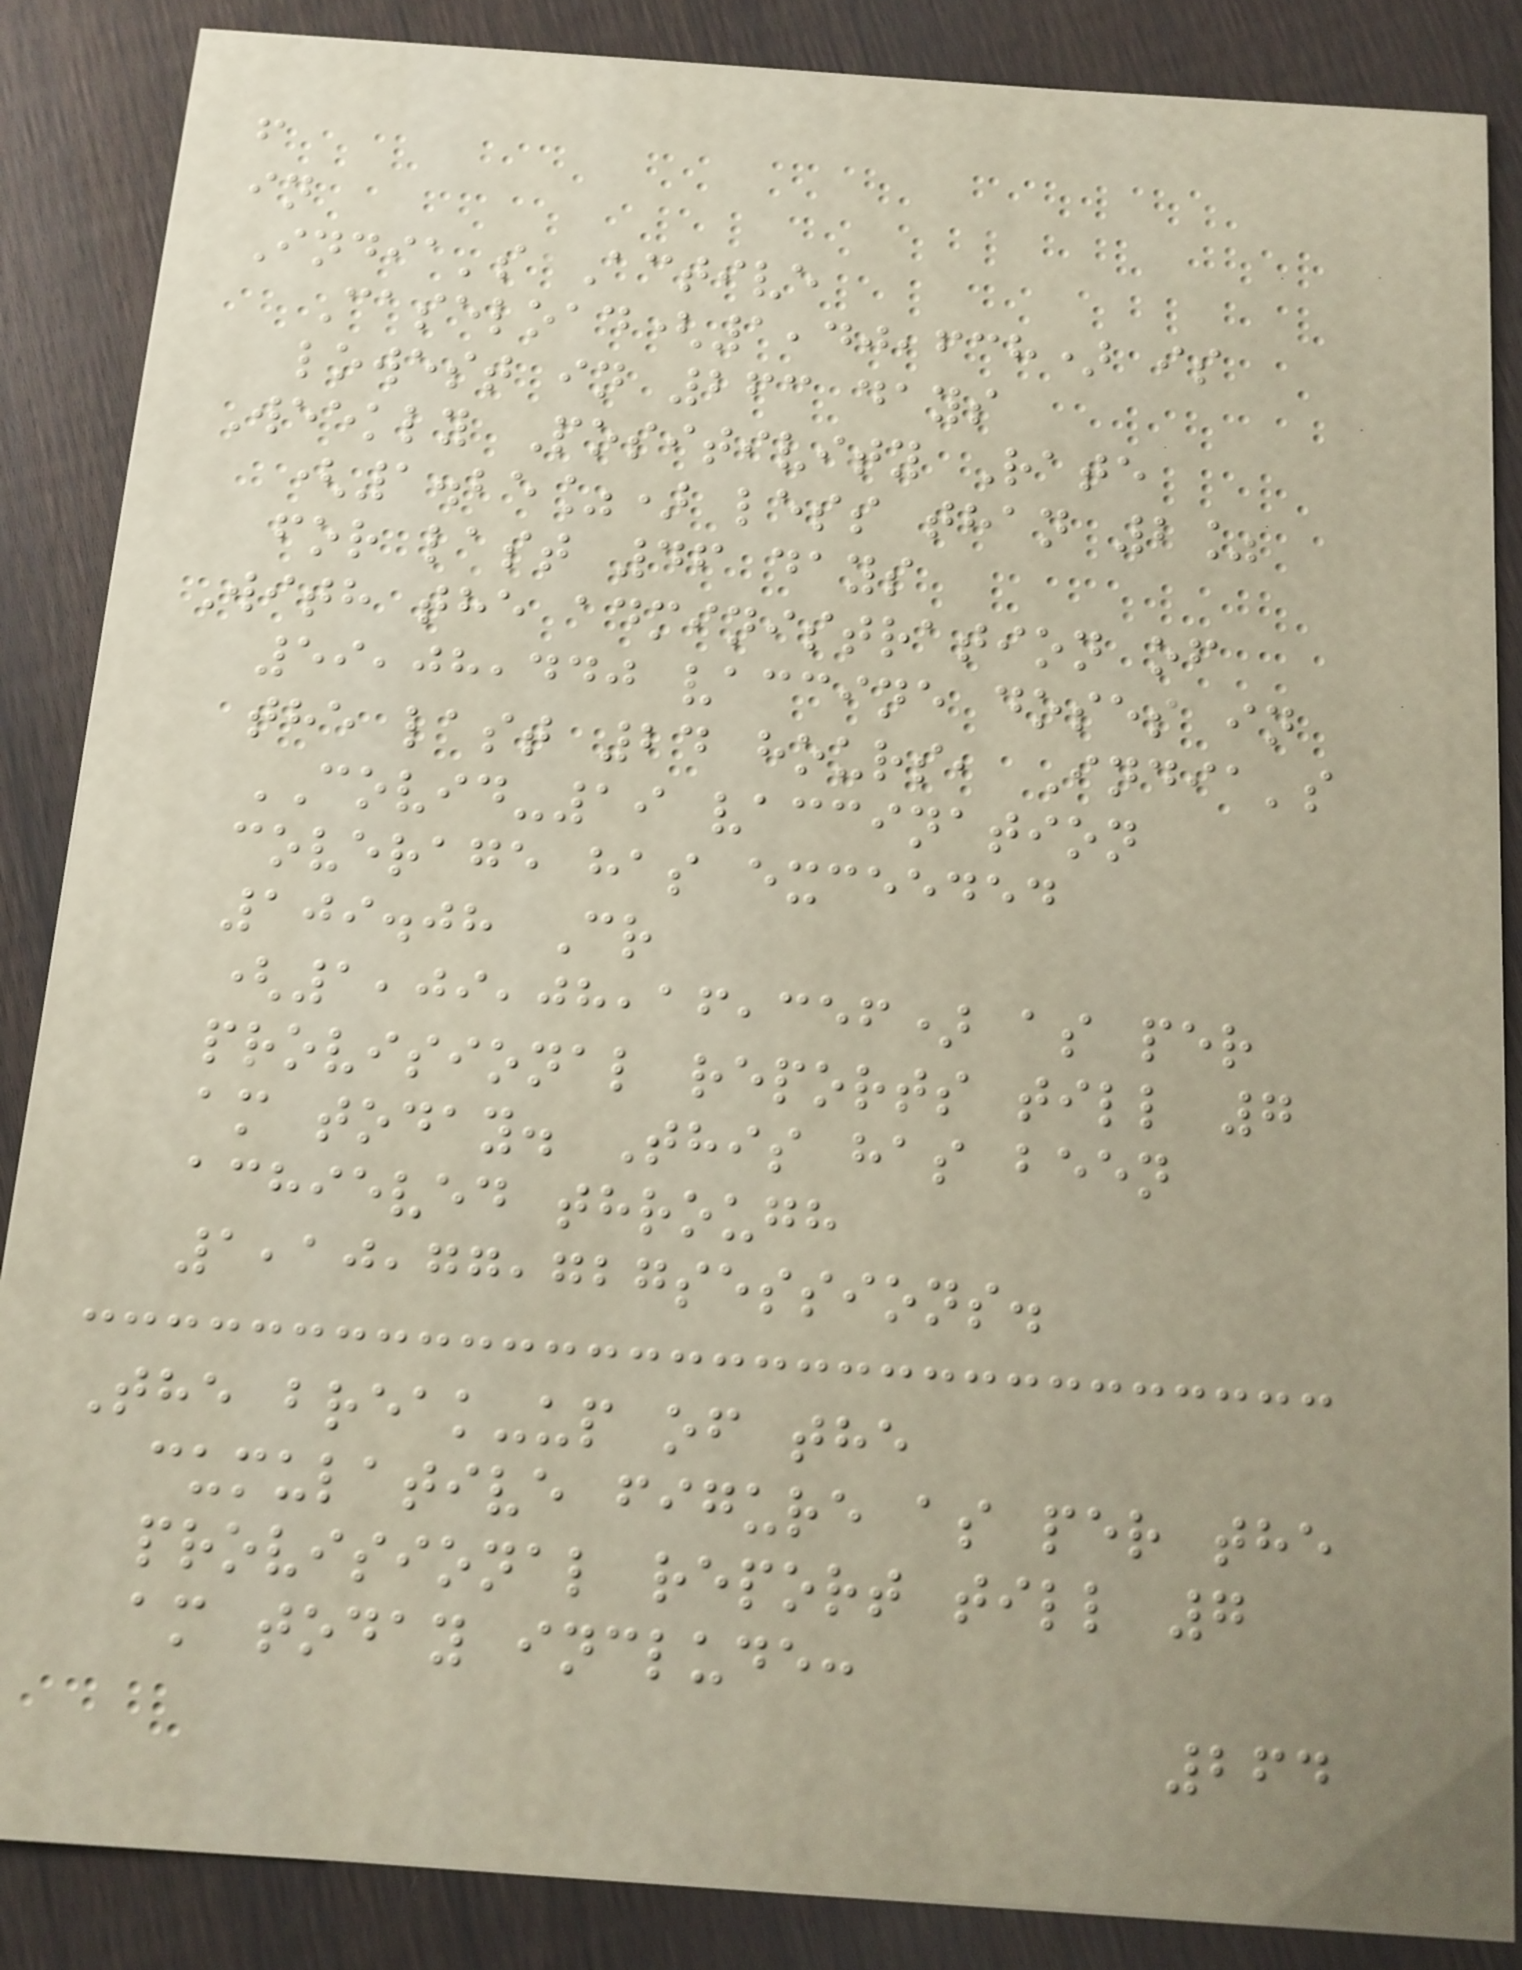f
in
India's Active
Caseload(1,40,638) is
lowest in 263 days
Weekly Positivity Rate
(1.25%) less than 2%
for last 46 days
With the administration of
59,08,440 vaccine doses in
the last 24 hours, India's
COVID-19 vaccination
coverage has exceeded
109.08 Cr
(1,09,08,16,356) as per
provisional reports till 7
am today. This has been
achieved through
1,10,77,727sessions.
The break-up of the
cumulative figure as per the
provisional report till 7
am today include:
264
